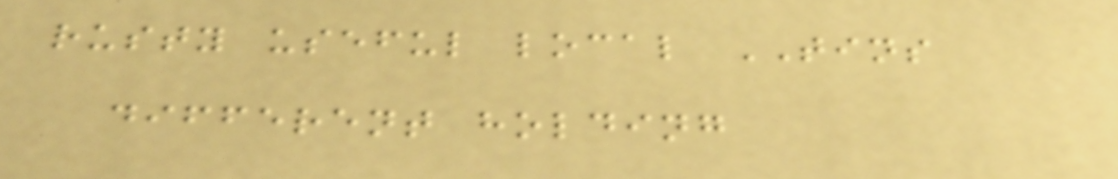rusty useful local TINS
different holding
